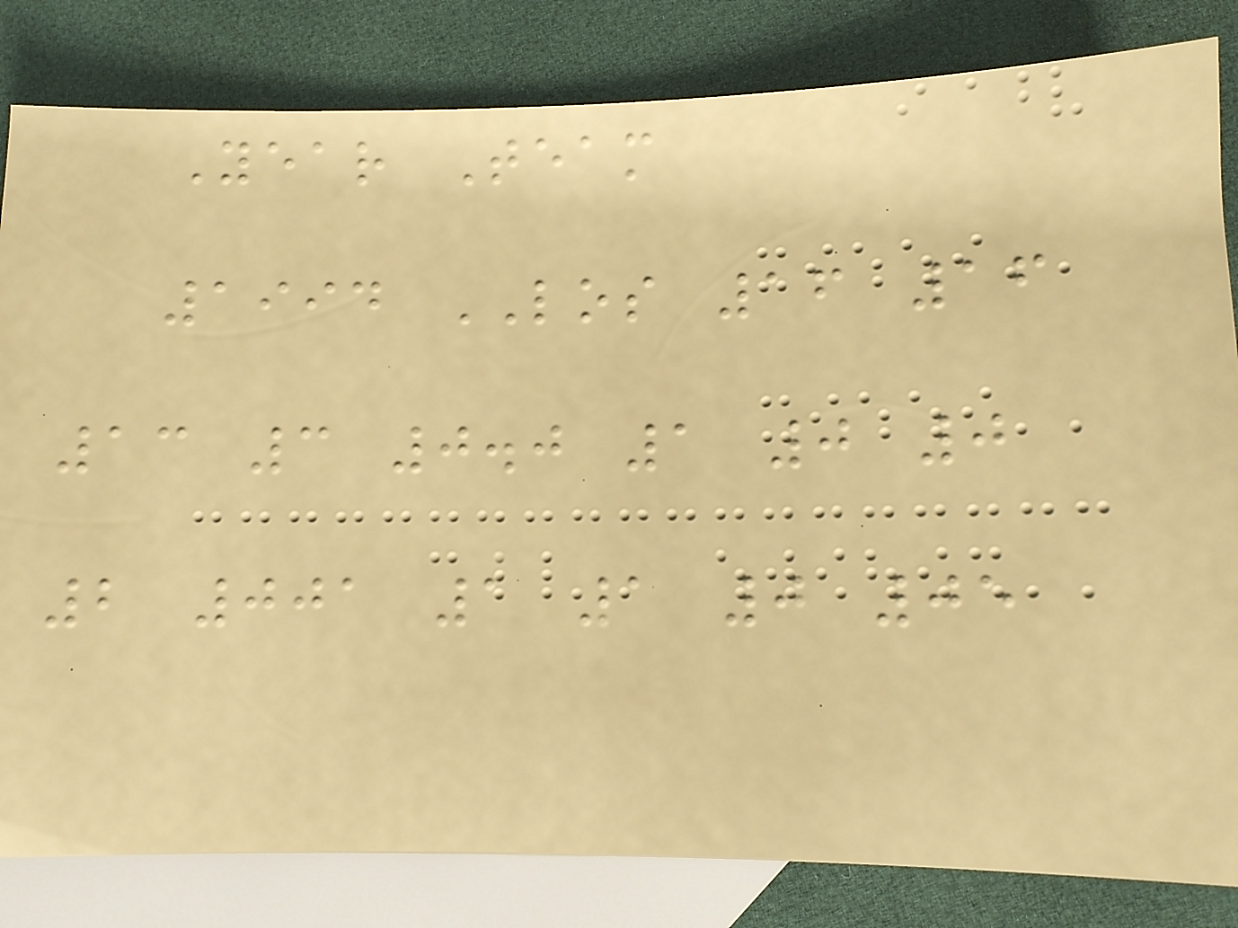Year Team
1994 LOS 16 16
13 3 0.0 1 0 0
2 001 1 1 0 05
